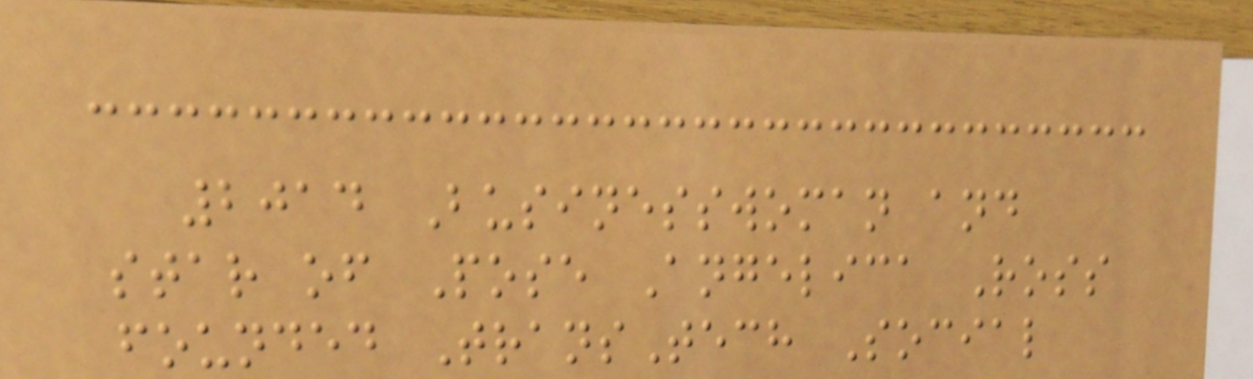2014 Businesswoman and
star of Pose Angelica Ross
founded TransTech Social
